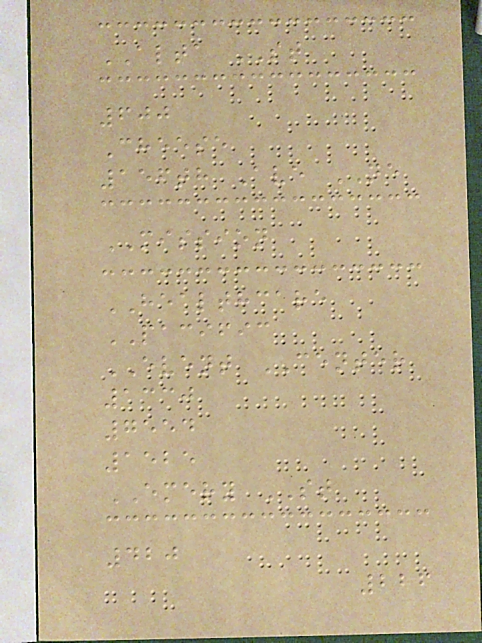ALTA ST
600
Cheese
156th Ave NE
MISSION
HEALTHCARE
PACIFIC
EVENT CENTER
1330
7554
1525
EMERY ST
420
226
